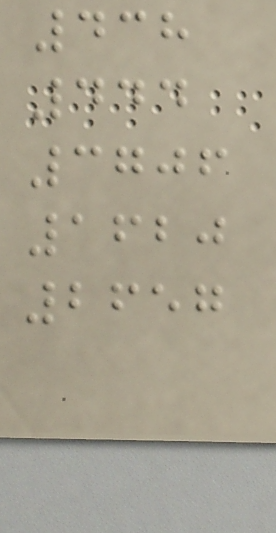438
444
3706
1620
2657
